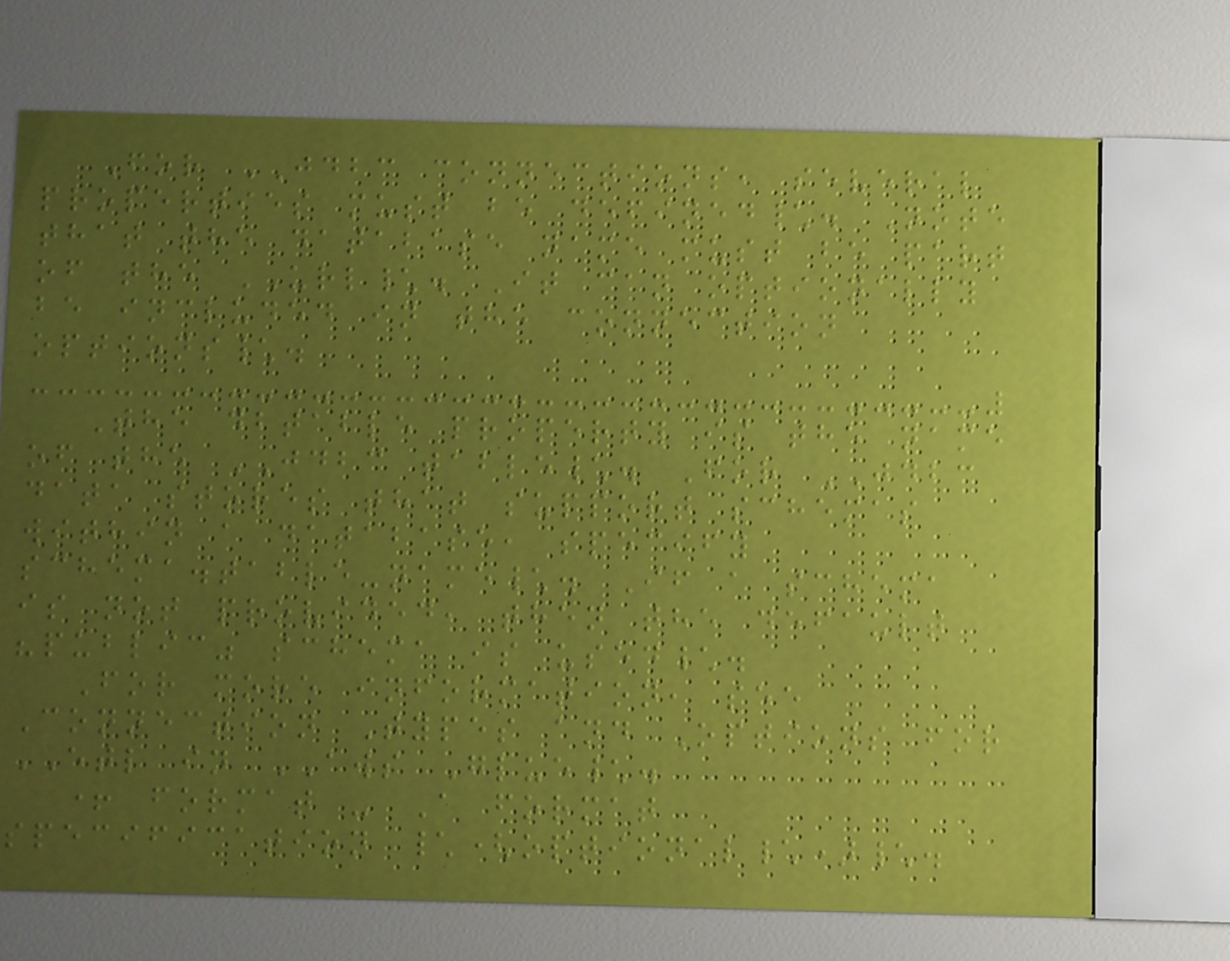For JDBC connections, several
properties must be defined\. Note
that the database name must be part
of the URL\. It can optionally
be included in the connection
options\.
The dbtable property is the name
of the JDBC table\. For JDBC
data stores that support schemas
within a database, specify
schema.table-name\. If a schema
is not provided, then the default
"public" schema is used\.
For more information, see
Connection Types and Options for
ETL in AWS Glue\.
+ format - A format
specification \(optional\)\.
